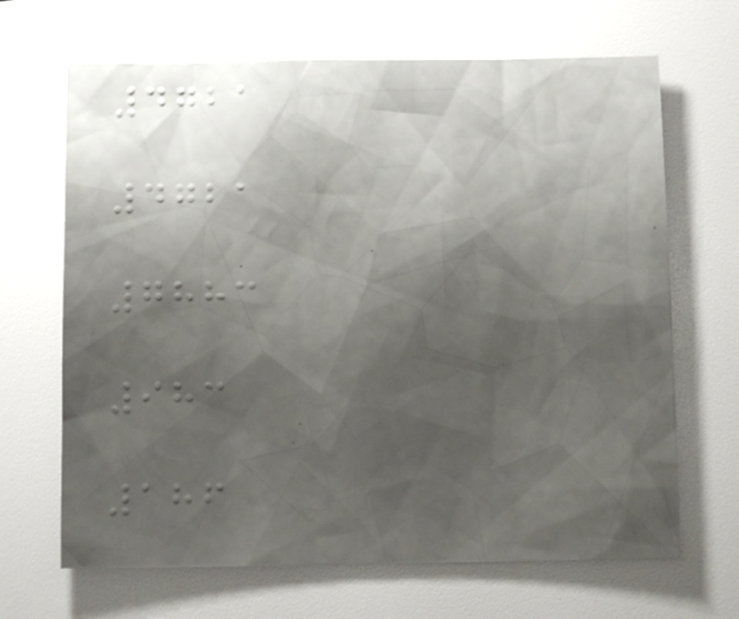4721
4721
7883
983
186
